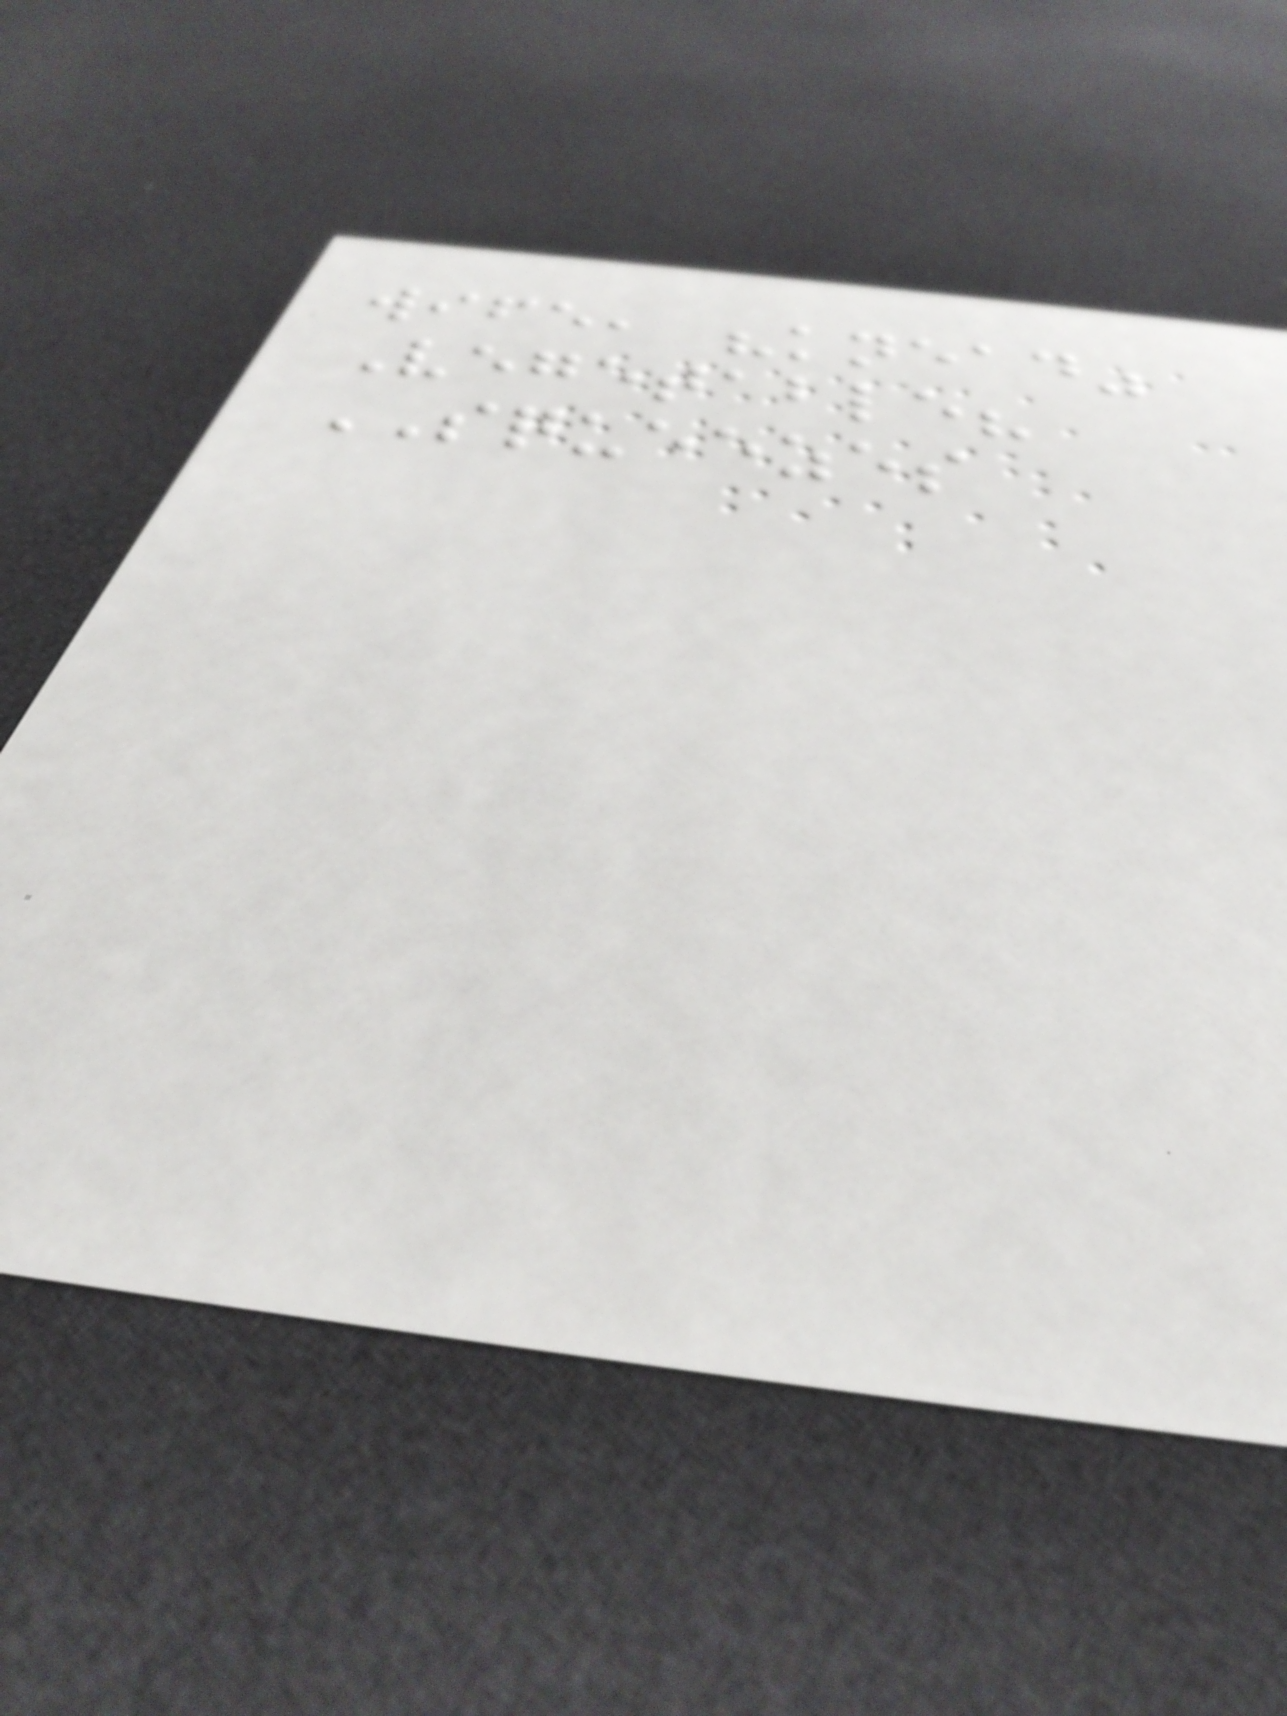wife, "knead"
Vegetable?
SQUEEZES
